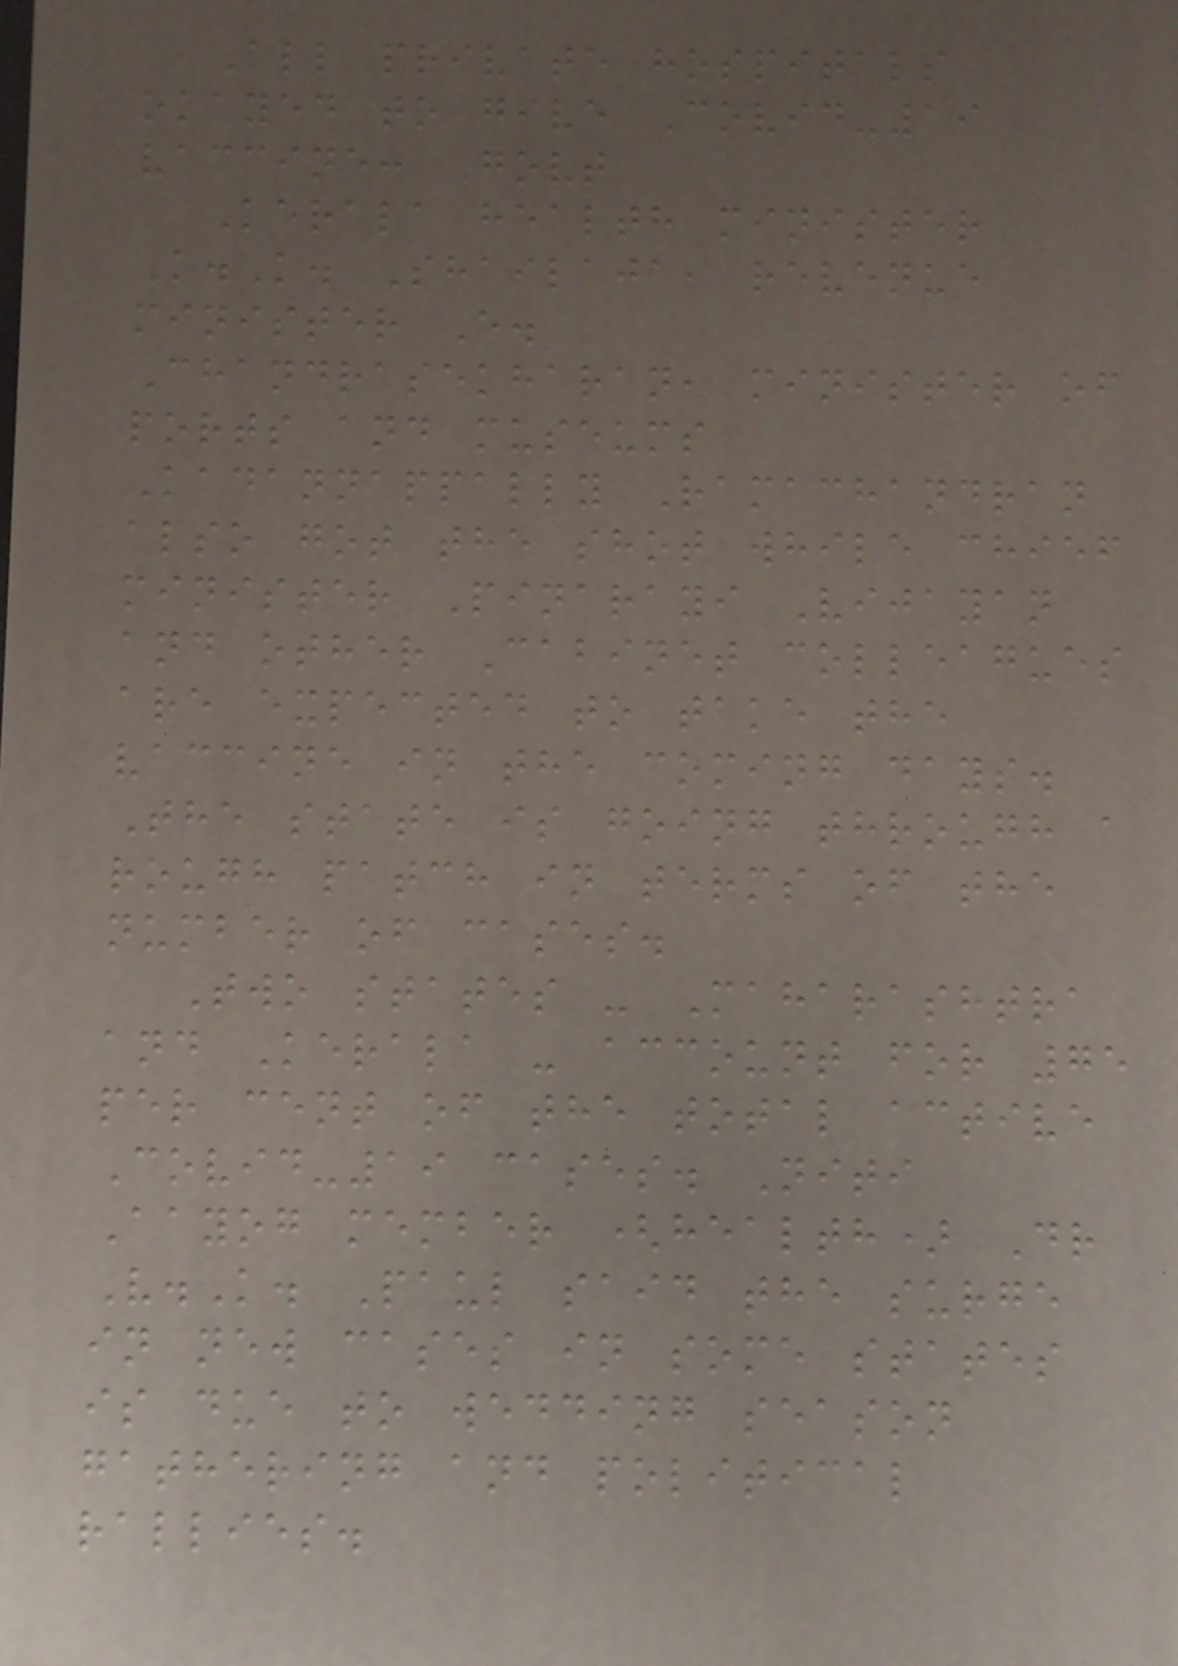All private hospitals
okayed to give Covid-19
vaccine: Govt
Kerala health minister
K.K. Shailaja, revenue
minister E.
Chandrasekharan, minister of
ports and museums
Kadannappally Ramachandran
also got the shot while chief
minister Pinarayi Vijayan
and other Cabinet colleagues
are expected to take the
vaccine in the coming days.
The state is going through a
rough patch in terms of the
number of cases.
Two states - Maharashtra
and Kerala - account for 75
per cent of the total active
Covid-19 cases. Niti
Aayog member (health) Dr
V.K. Paul said the surge
in new cases in some states
is due to wedding season
gathering and political
rallies.
